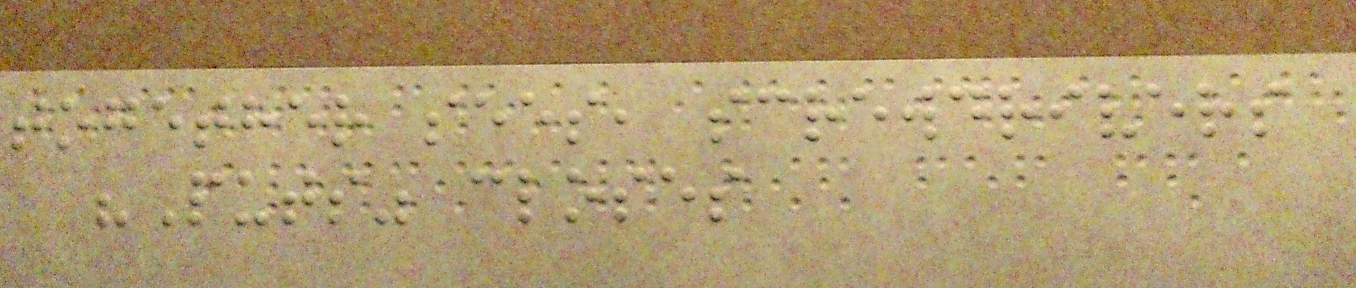together sees, screwdrivers
"Puts" closes
